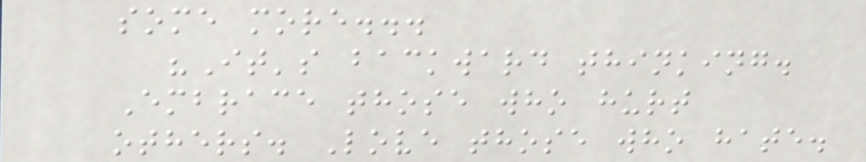some more...
"It's backward thinking.
Embrace those who hurt
others. Love those who hate.
